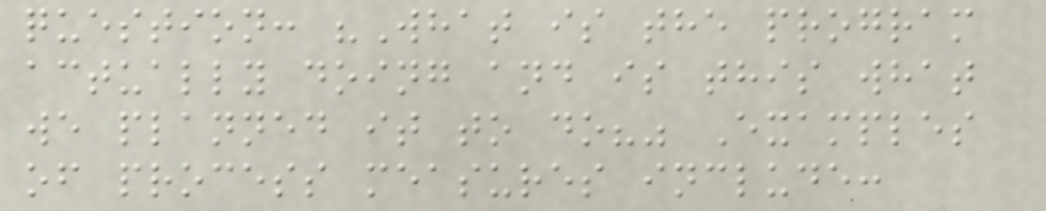question: "What is the program
actually doing and is this what
we planned it to do?" Examples
of process measures include:
